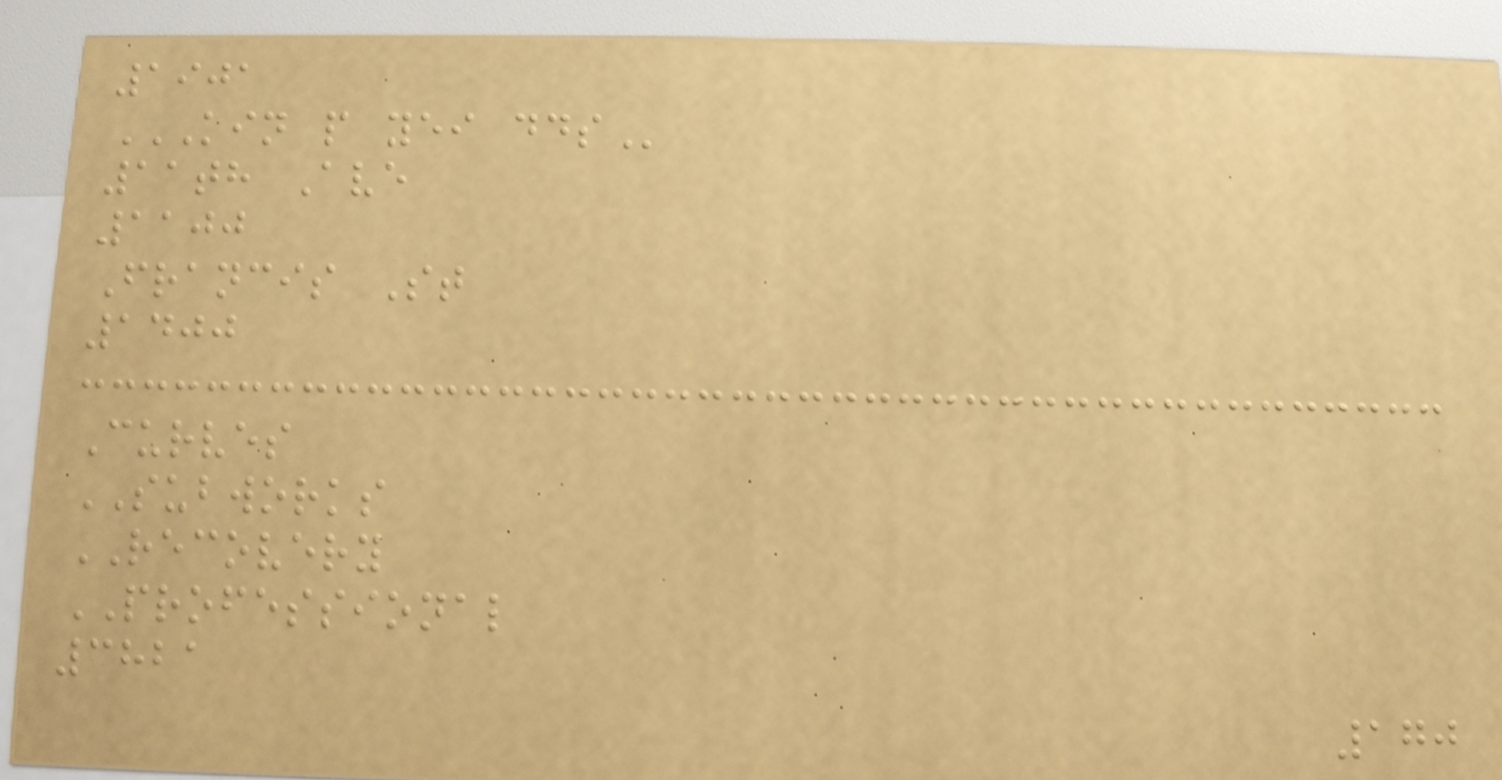1901
KIN P YEI DDS
11th Ave
1100
Francis St
1400
Curves
SUBWORKS
RECOVERY
PROFESSIONAL
3821
170
